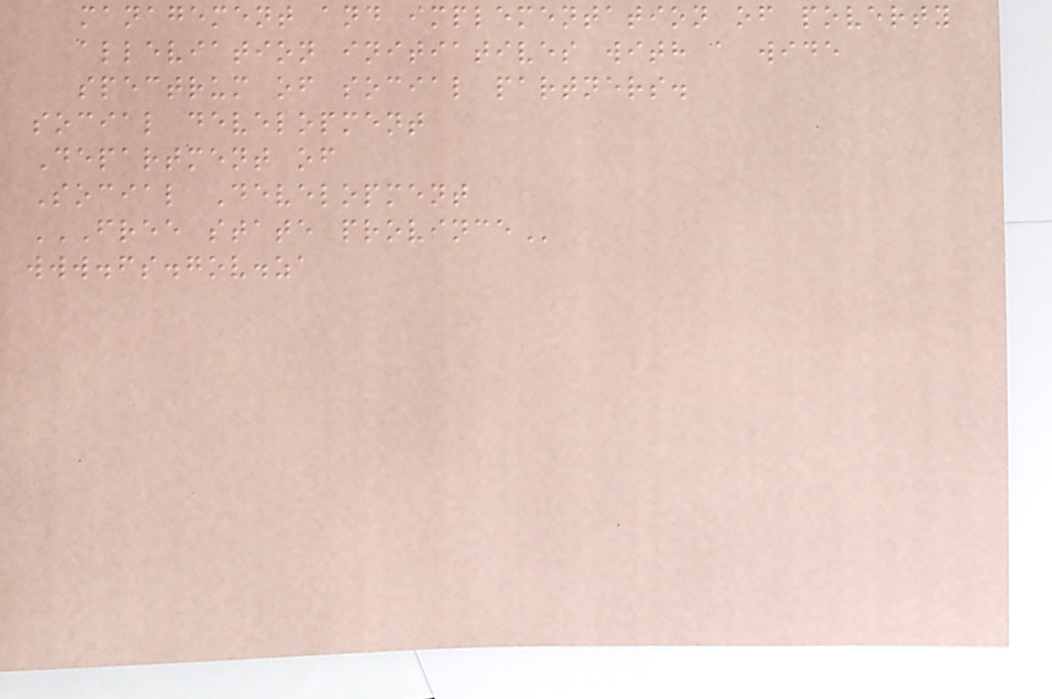management and implementation of poverty
alleviation initiatives with a wide
spectrum of social partners.
social development
Department of
Social Development
FREE STATE PROVINCE
www.fs.gov.za
